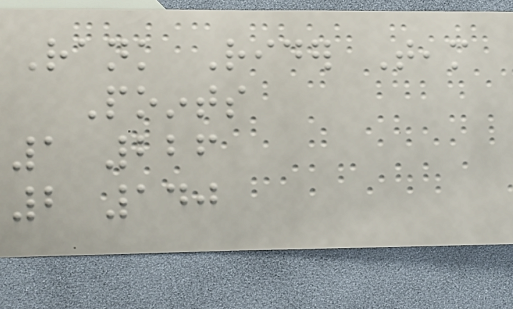Rank Rider Team
Points
1 226
2 140
